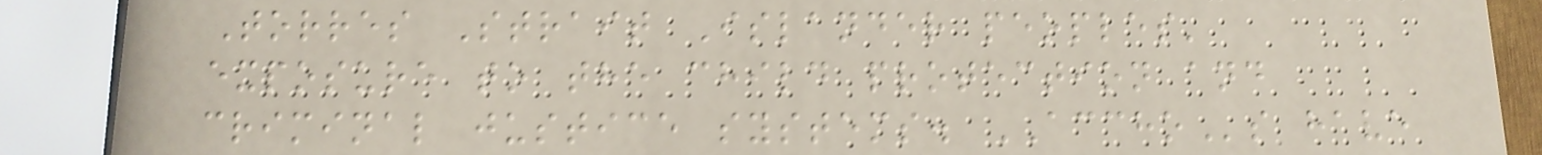Torres Strait Islander peoples'
exposure to the child protection and
criminal justice systems. ACCHOs have
